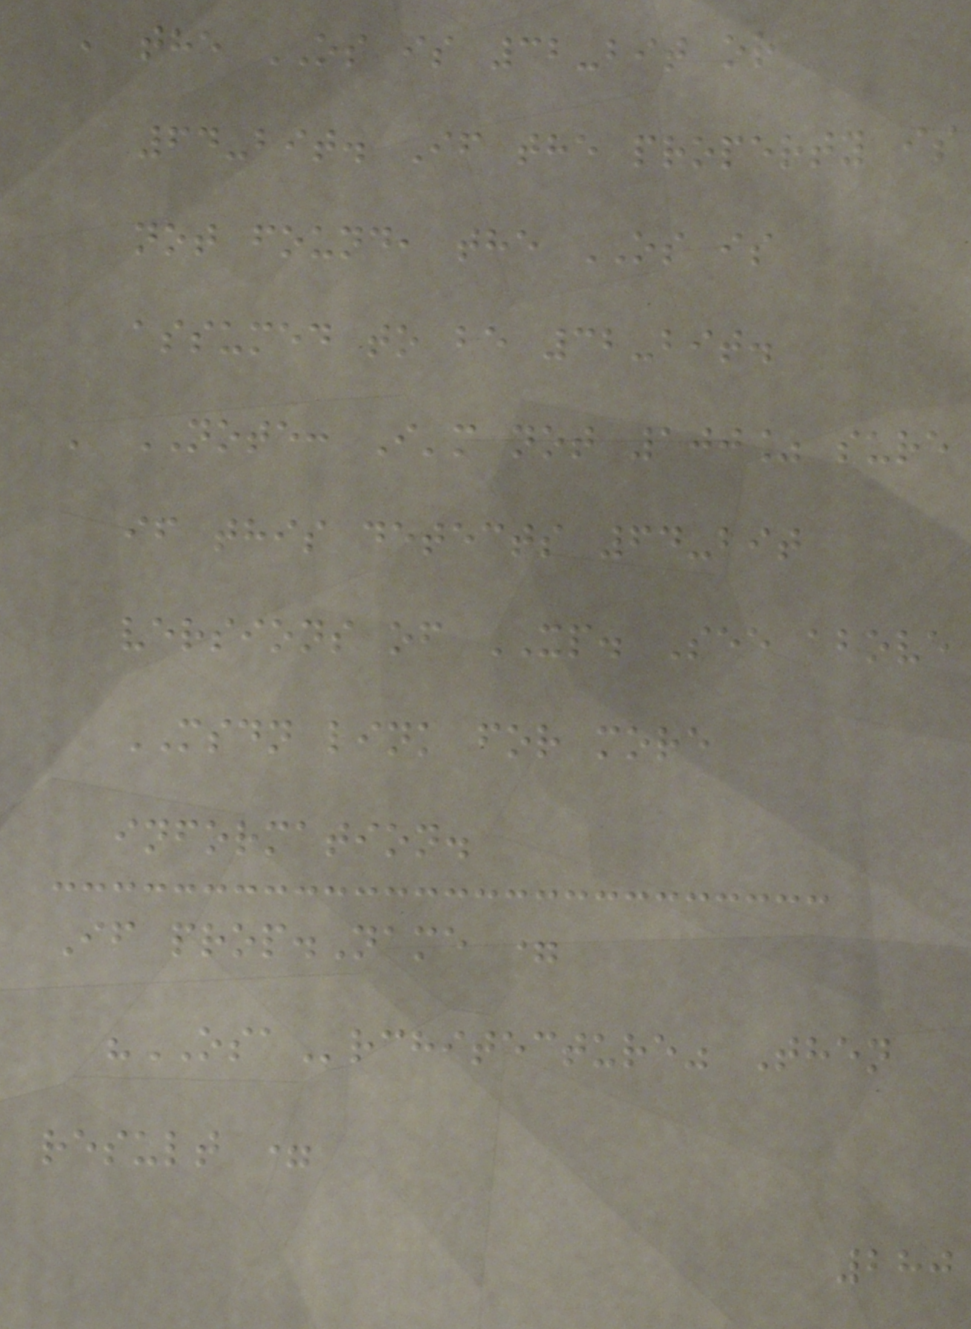' the OS is 32-bit or
64-bit. If the property is
not found, the OS is
assumed to be 32-bit.
' NOTE: I'm not 100% sure
if this detects 64-bit
versions of XP. See above
MSDN link for more
information.
If prop.Name =
"OSArchitecture" Then
result =
280
